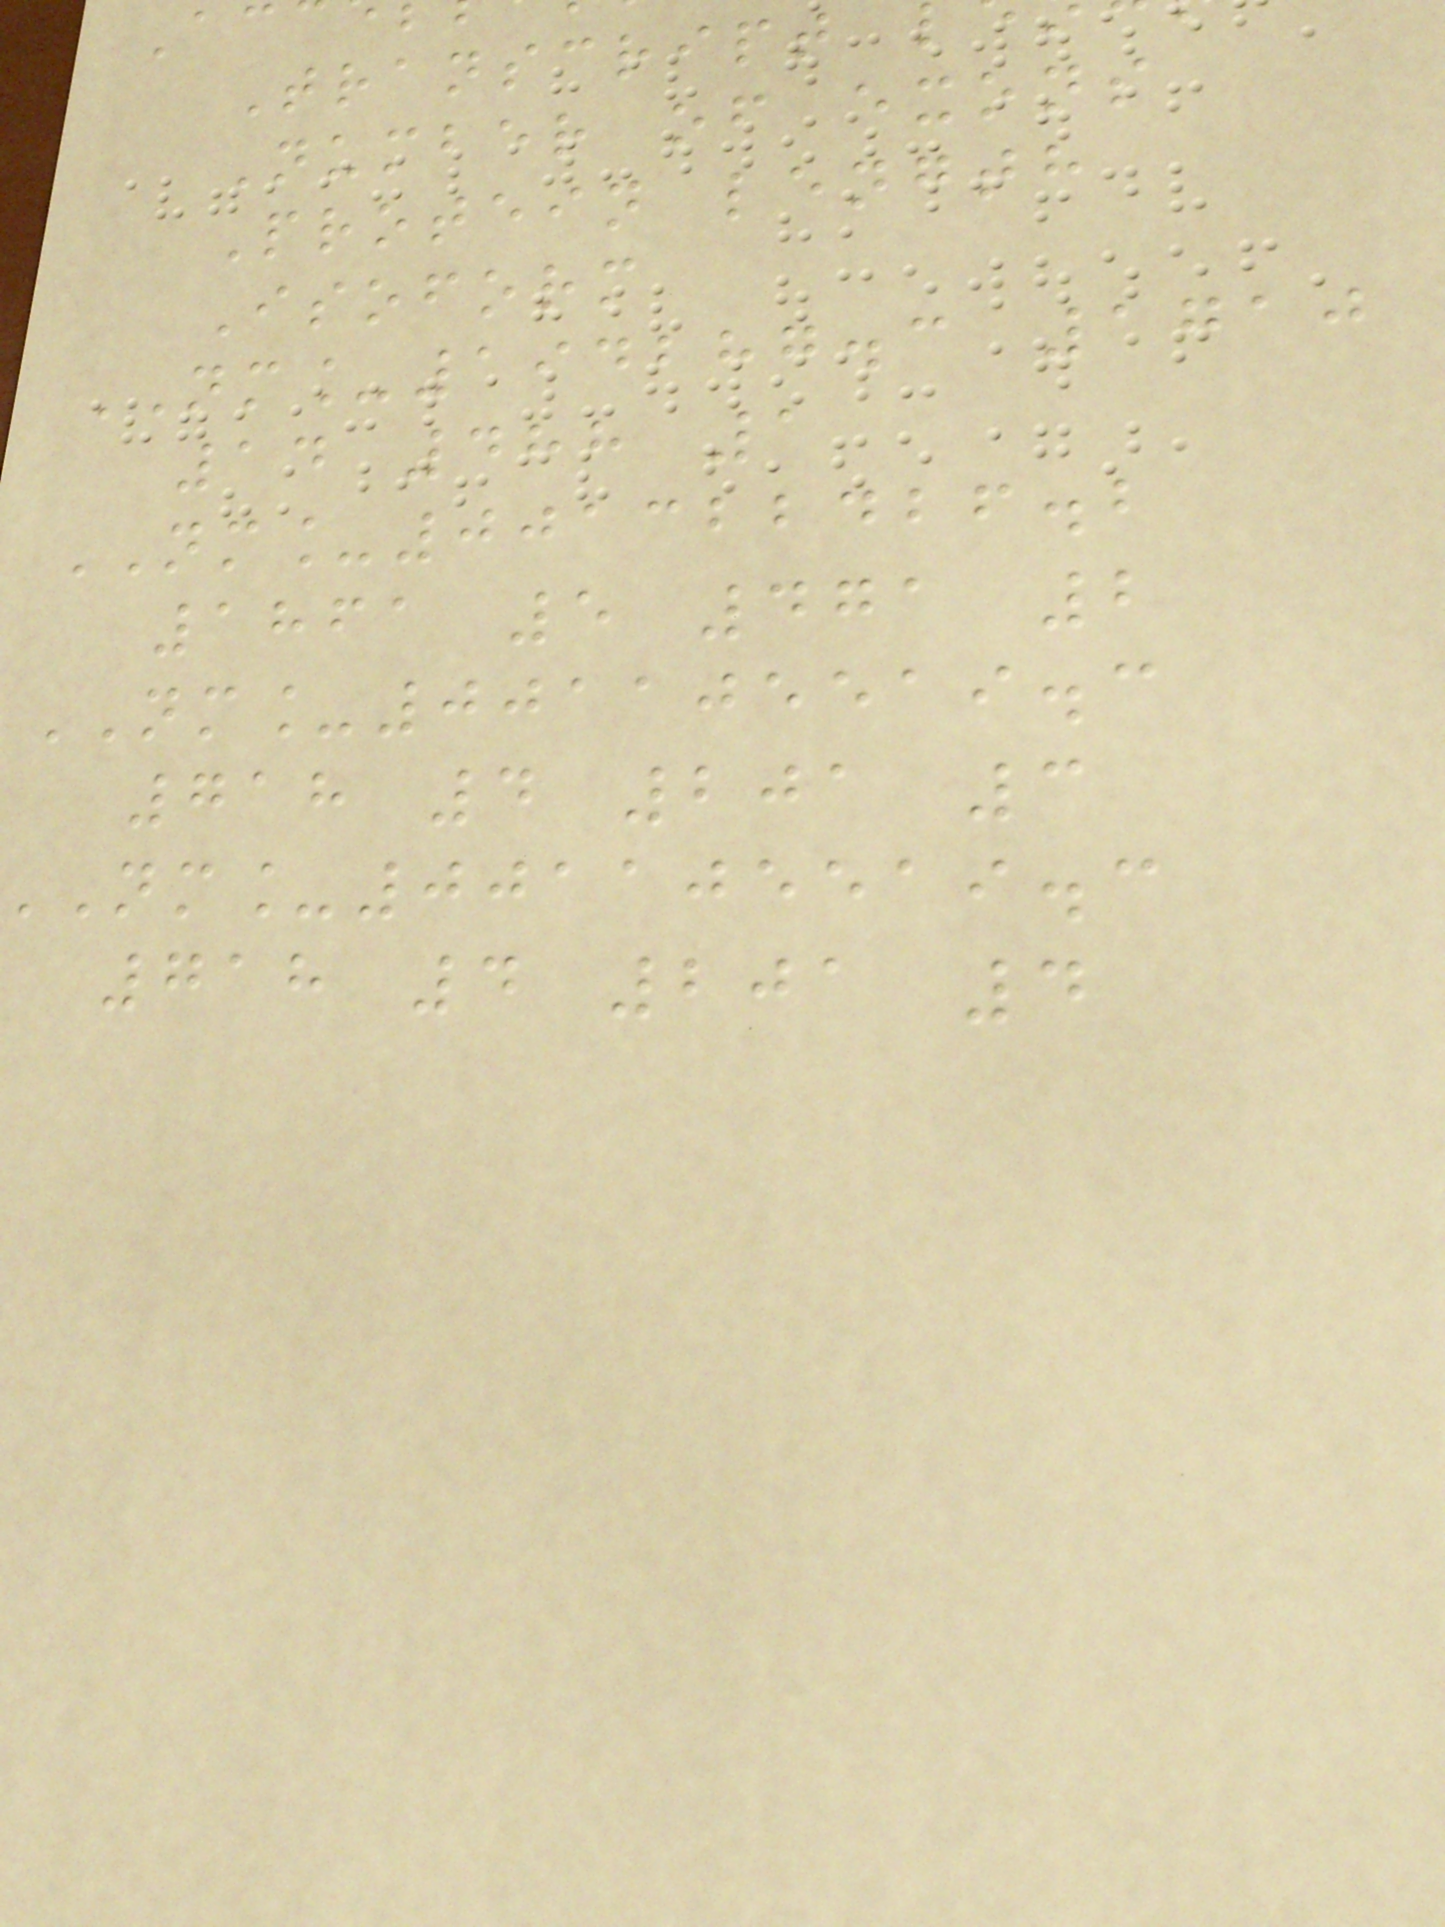Transcript
Number of exons
Protein length
Isoform
NM_194287.3 1710
14 488 1
NM_001322426.2
1861 5 471 2
NM_001105519.3
718 4 201 3
nm_001105519.3
718 4 201 4
